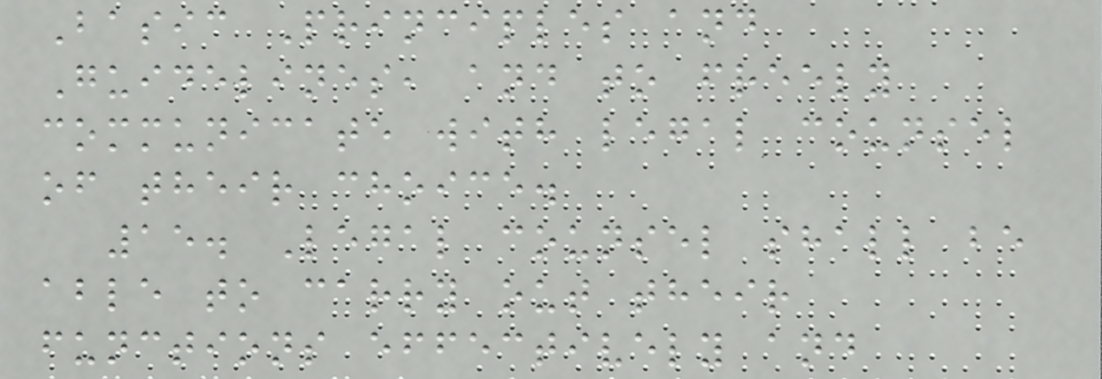Basic Principles and
Guidelines, and to freely
communicate with legal counsel
of their choice.
15. Legal counsel shall be
able to carry out their
functions effectively and
